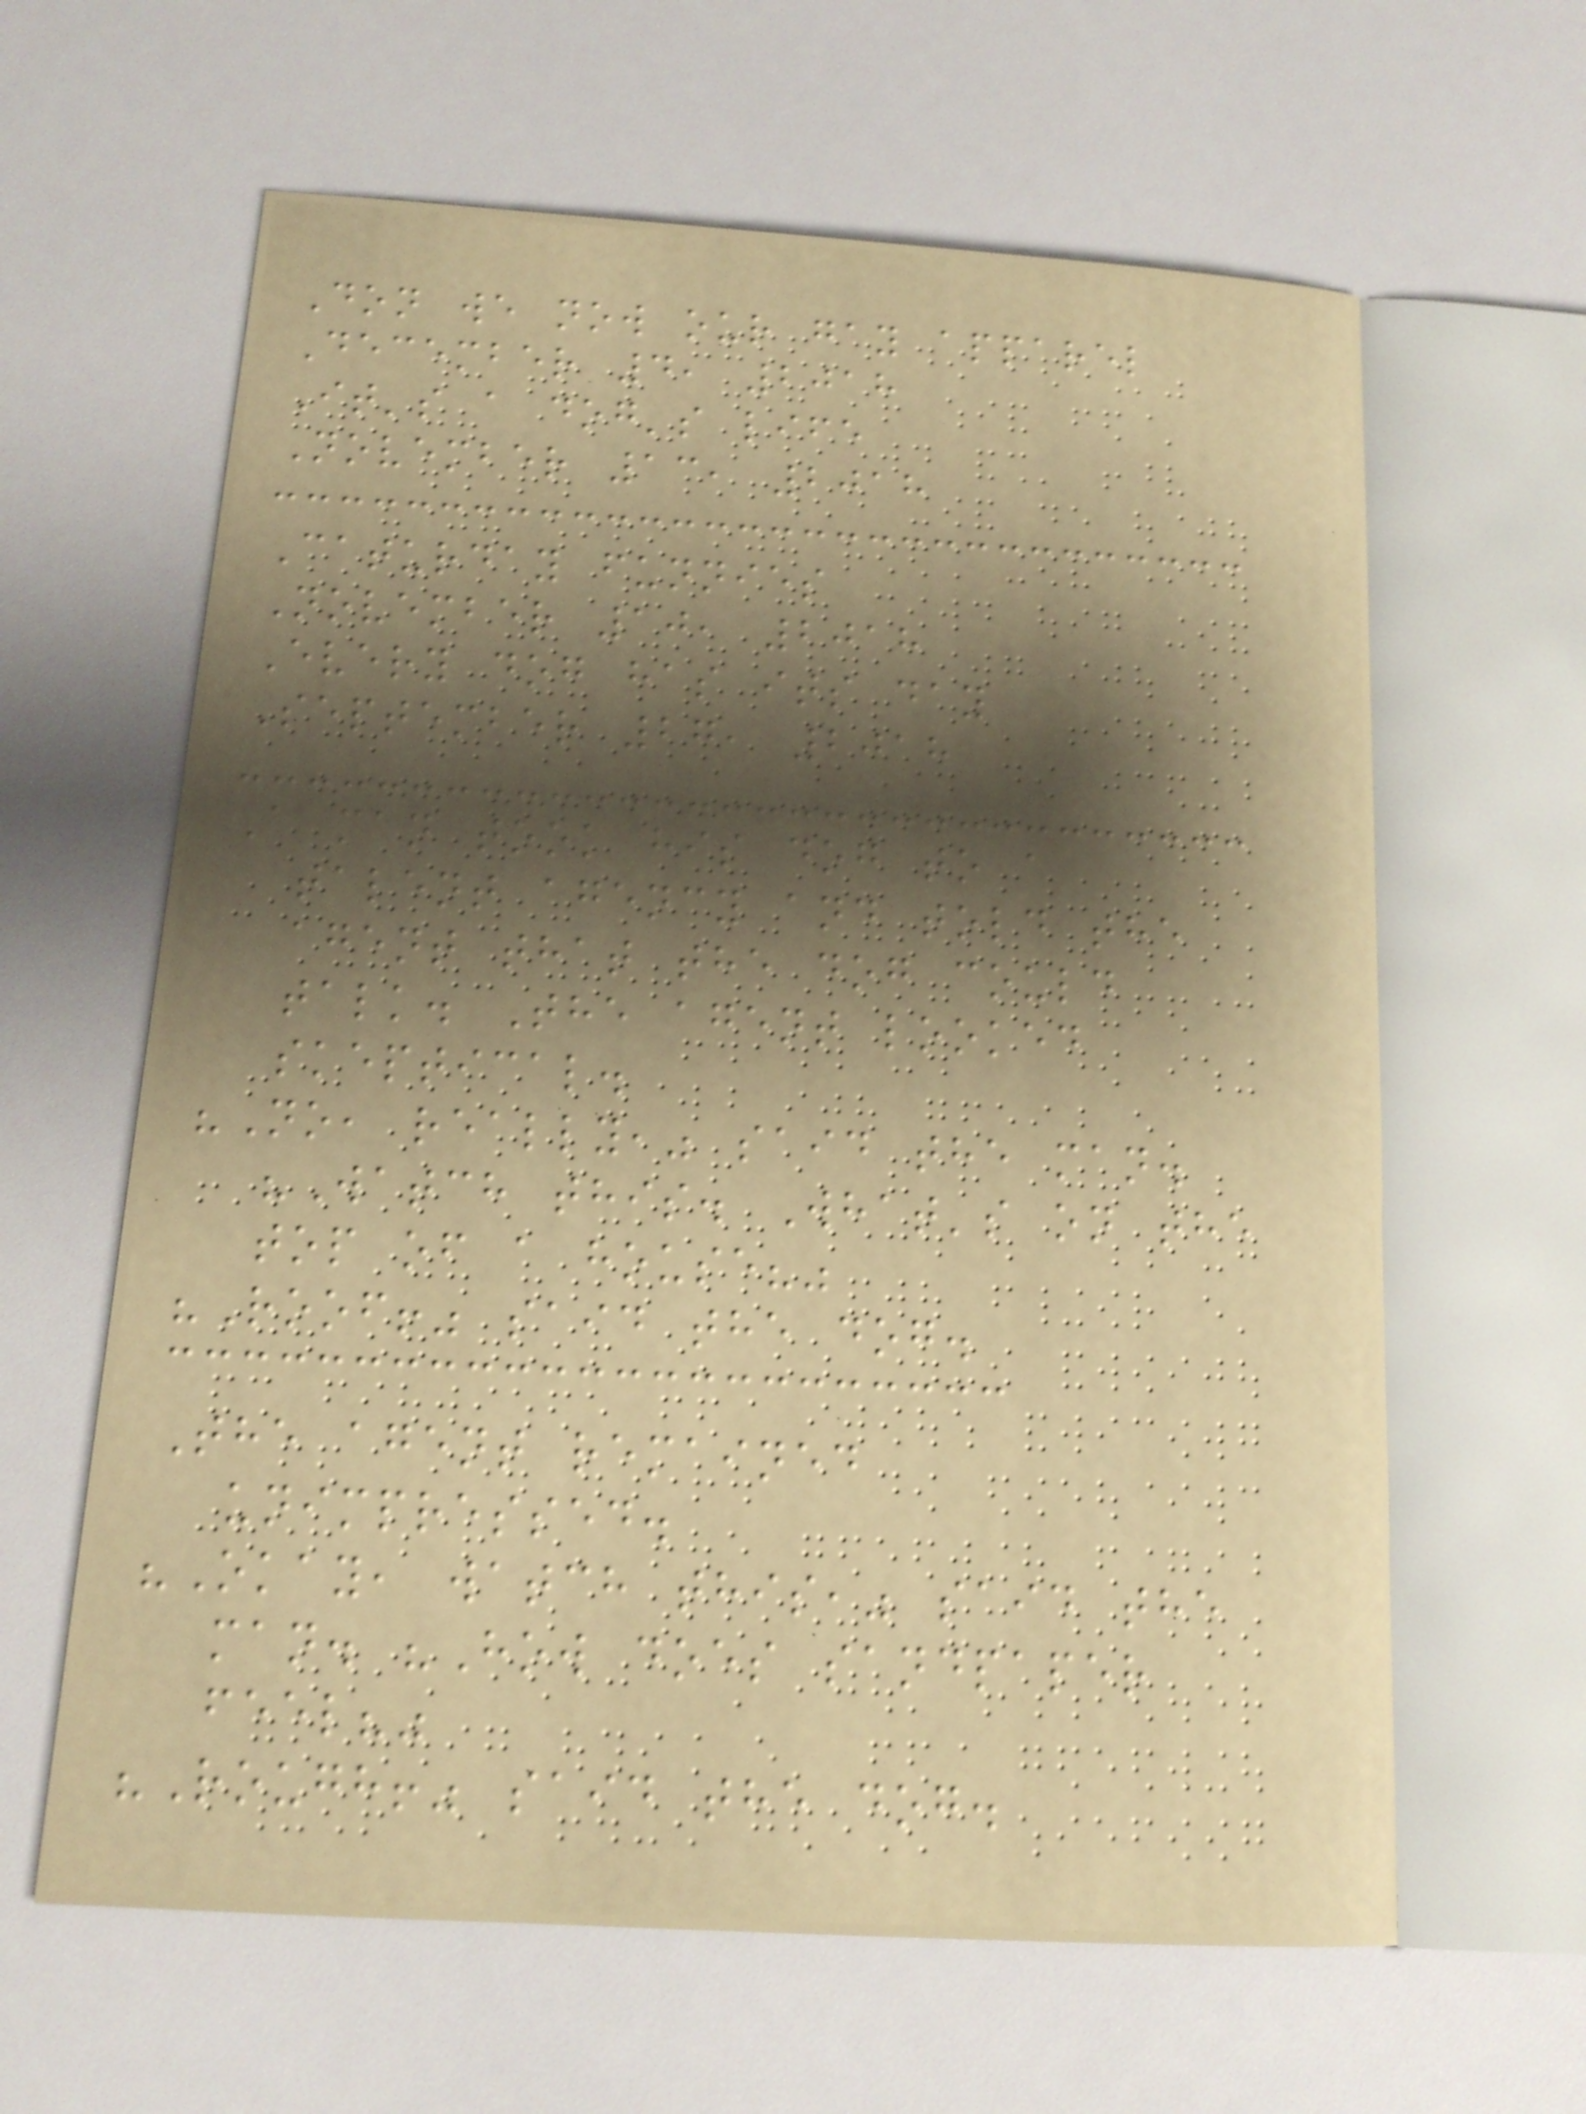Don we now our gay apparel
December 4, 2018
It's a dog's life
November 13, 2018
Caturday funnies
November 10, 2018
Every dog has its day
September 27, 2018
A man took his dog to a
talent agency and told the
agent that the dog could
talk. The agent looked
skeptical.
"No, really," said the man.
"Watch this. What's on the
top of a house?"
"Roof!" said the dog.
The agent remained
unimpressed.
"Okay, watch this," said the
man. "How does sandpaper
feel?"
"Rough!" said the dog.
